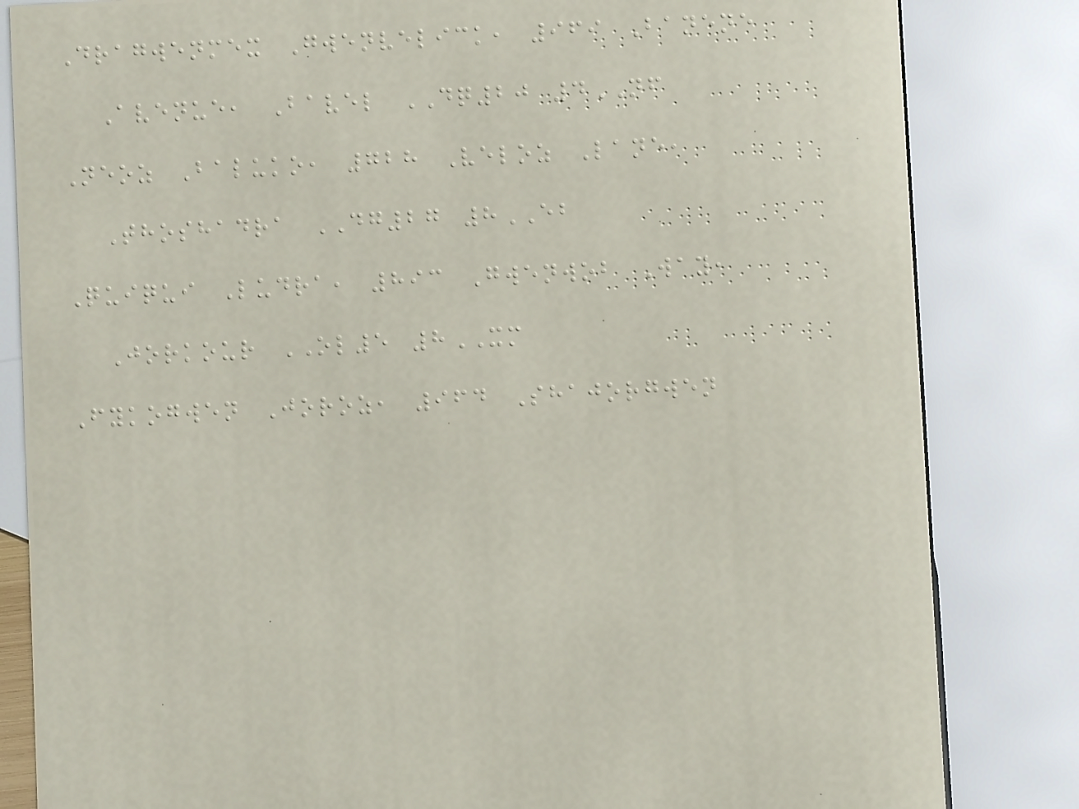Dragwenmex Gwenvelick, 969 Banene
Avenue, Bavel DQ20 4NF
Neoz Baluko, 728 Veloz Lane,
Thoshadra DG27 8EB
Quiqui Ludra, 893 Gwenwob Way,
Jorkour OL5 8XM
Fykogwen Joroz, 964 Shajorgwen
